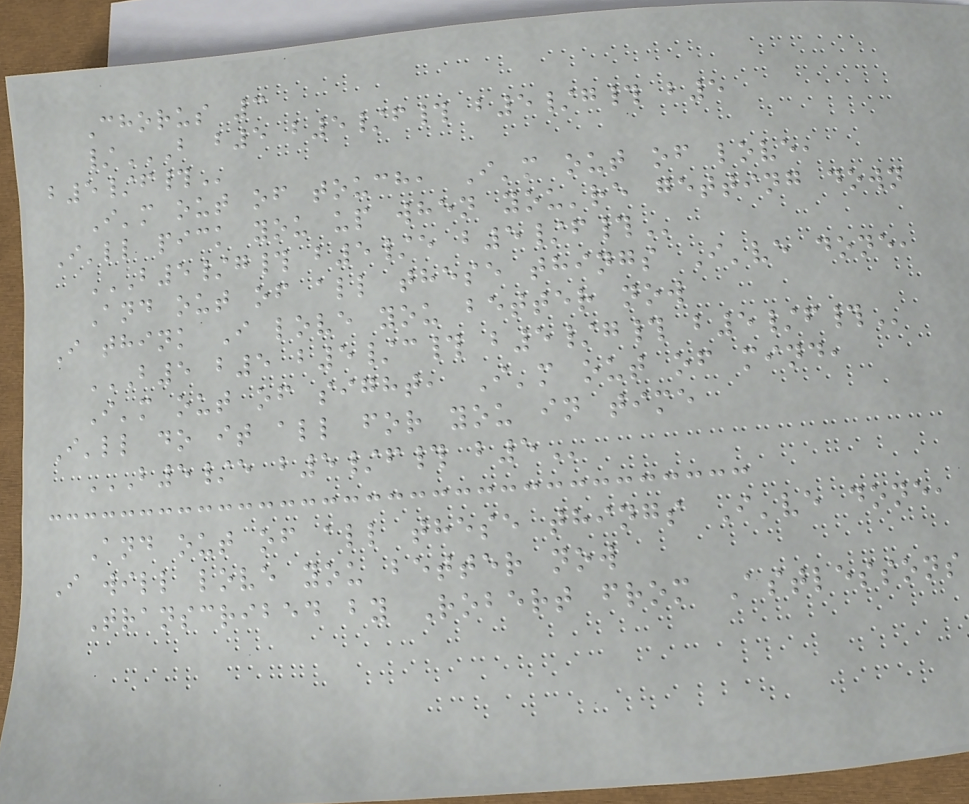Chorus 3
/B B5 B5/F# B5/G# B5
B5/F#
I'm out of touch, I'm out of love,
I'll pick you up when you're getting down
B5/G# B5/E B5/F#
And out of all these things I've done,
I think I love you better now
B5 B5 B5/C# B5/G# B5/F#
I'm out of sight, I'm out of mind,
I'll do it all for you in time
B5/E B5/F# B5
And out of all these things I've done,
I will love you better now
Transcribed by Robert from Astlessons
